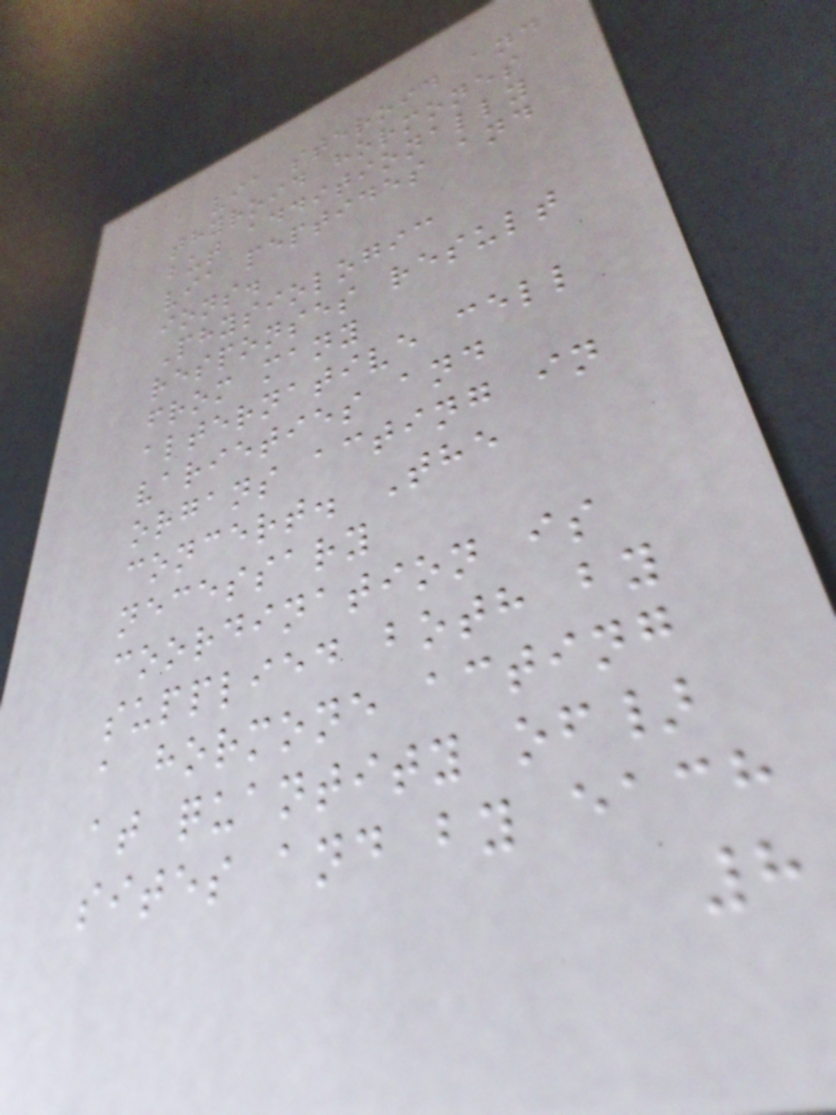via steroid and
thyroid hormones
but additionally
via peptides and
ions.
Physiologic
responses result
from many
alternative cell
varieties and
organs acting in
concert. The
necessary
coordination is
supplied both by
a hormone acting
at quantity of}
sites and by each
8
